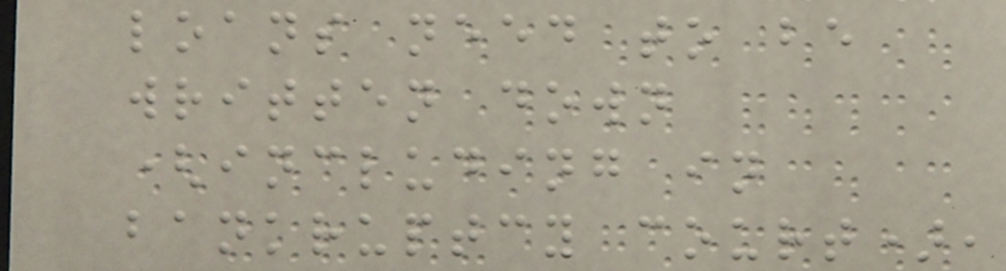loans need to be
written down
(including in
bankruptcy court),
